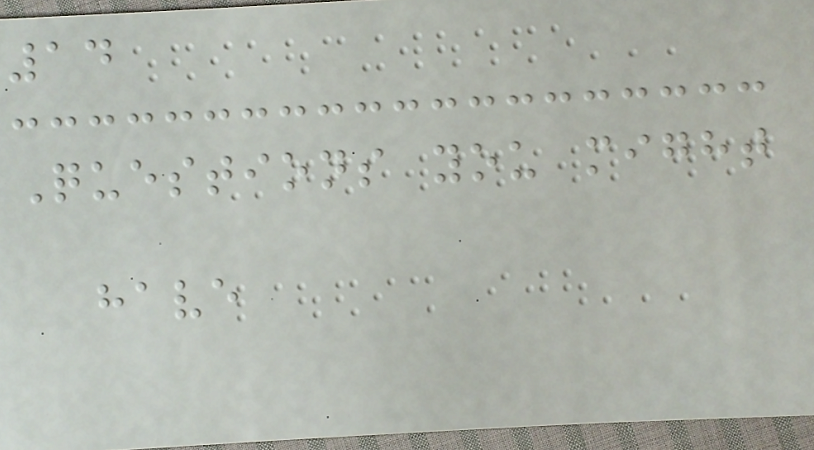14
Questions you might
have
